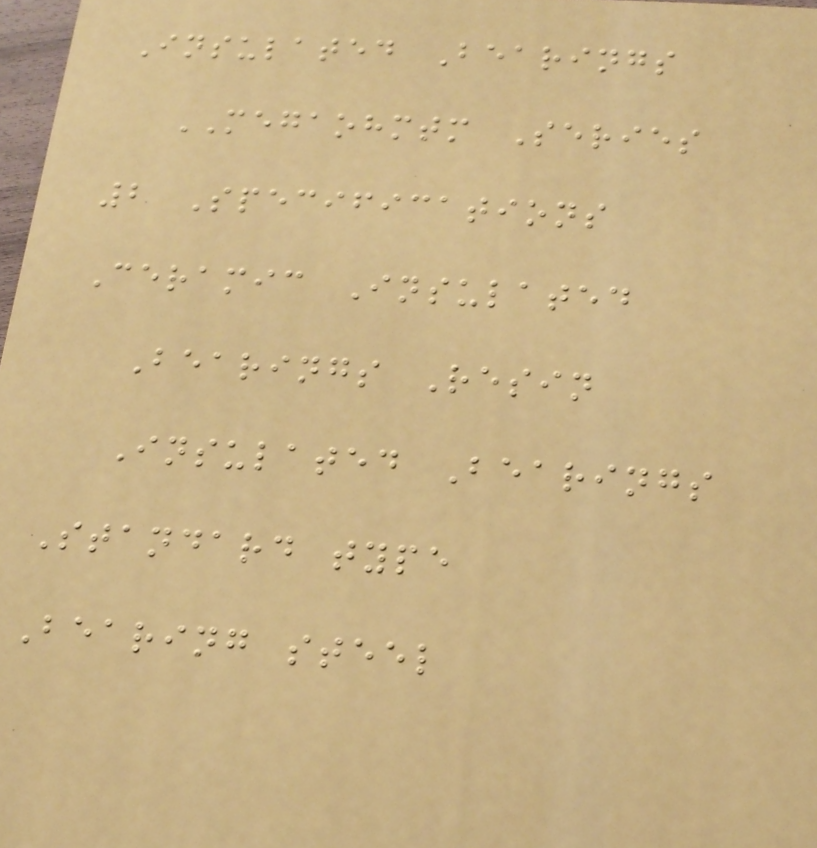Insulated Bearings
MEGAOHMTM Series
2 Specifications
Ceramic Insulated
Bearings Resin
Insulated Bearings
Standard type
Bearing steel
